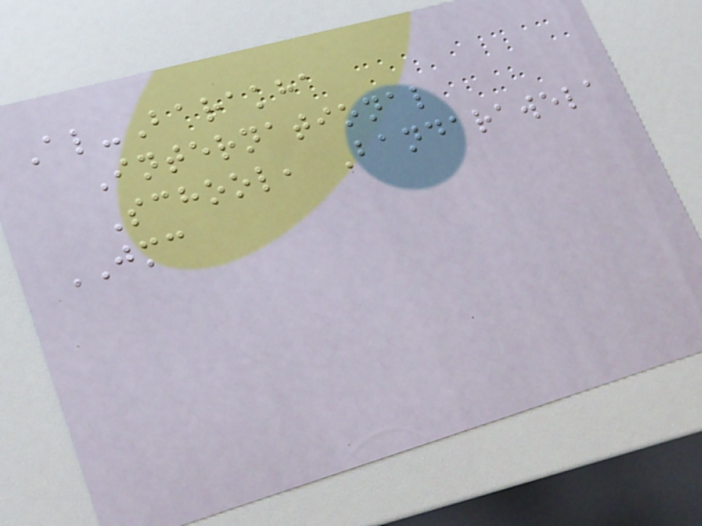Al-Barakha
International
School, Bandarawela
JMC
